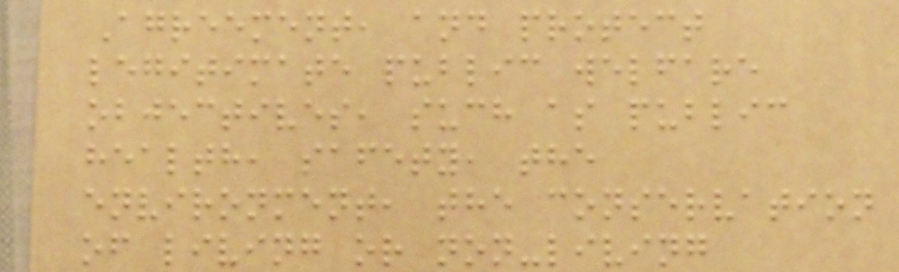Agreement, and protect
legitimate public welfare
objectives, such as public
health, safety, the
environment, the conservation
of living or non-living
